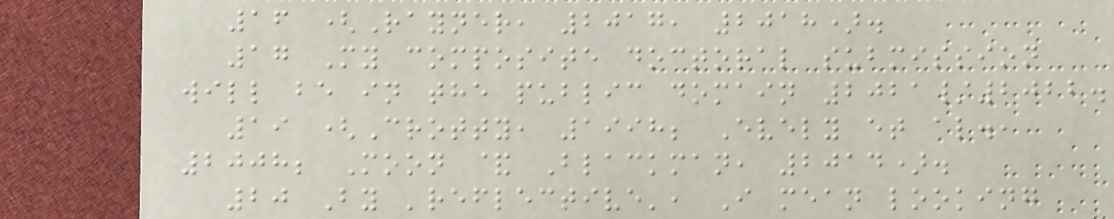16 (Rayner, 2017, 2018).
17 My composite doctoral submission
will be in the public domain 2021/2022.
19 (Crotty, 1998; Evely et al.,
2008; Moon & Blackman, 2014).
20 By 'reflective', I mean looking
